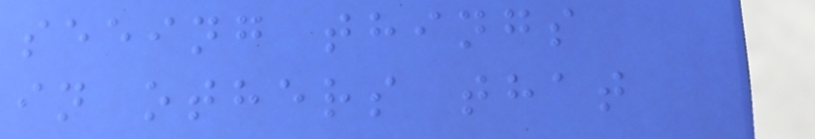seeing things
in others that
